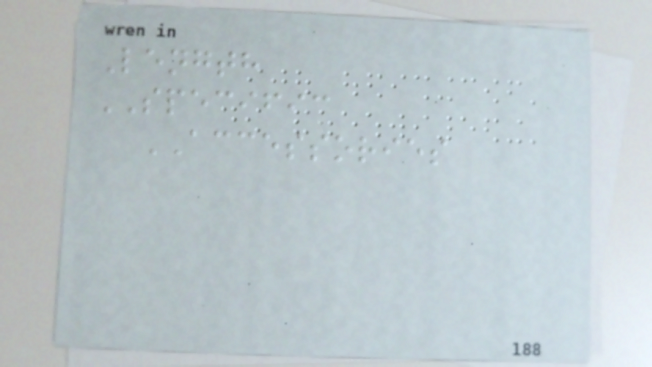Length
SPECIFIC
ACCESSORIES
